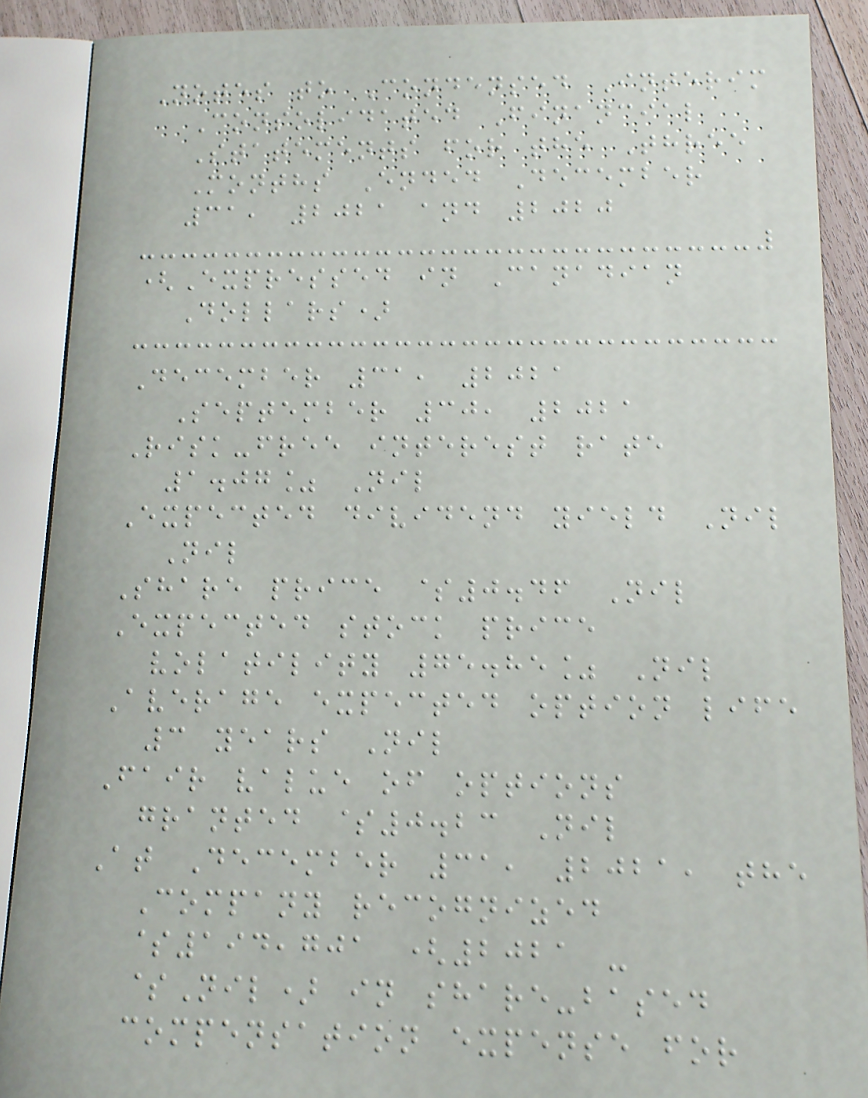Notes to Condensed Interim
Consolidated Financial
Statements for the Three
Months Ended December
31, 2021 and 2020
(Expressed in Canadian
Dollars)
December 31, 2021
September 30, 2021
Risk-free interest rate
1.07% Nil
Expected dividend yield Nil
Nil
Share price $0.46 Nil
Expected stock price
volatility 75.85% Nil
Average expected option life
3 years Nil
Fair value of options
granted $0.23 Nil
At December 31, 2021, the
Company recognized
$194,701 (2021 -
$Nil) in share-based
compensation expense for
